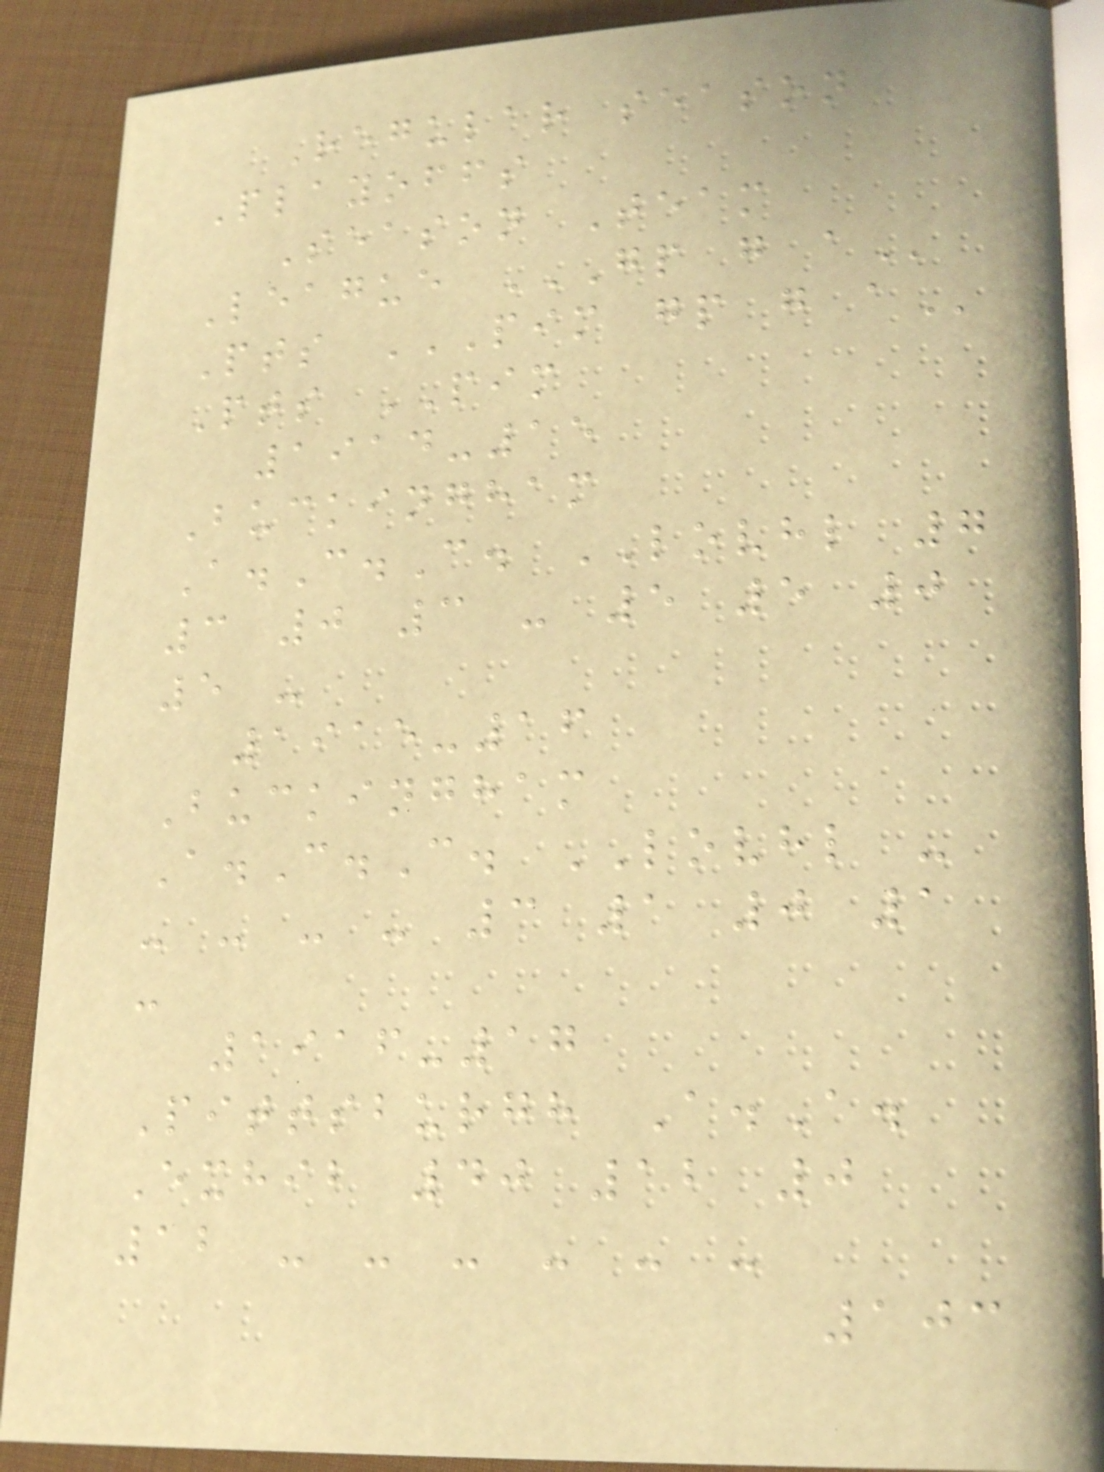Regular season
Playoffs
Season Team
League GP G A
Pts PIM GP G A
Pts PIM
1914-15
Buckingham
A.C.C. LOVHL 7
3 0 3 - 5 5 0
5 -
1915-16
Buckingham
A.C.C. LOVHL -
- - - - 3 1 0 1
-
1916-17
Pittsburgh A.A.
Exhib 40 12 0
12 - - - - - -
103
